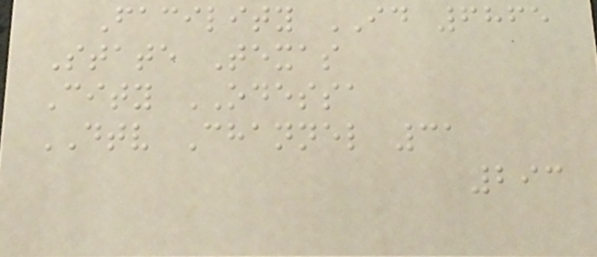Facility ID 6865
State Texas
City ODESSA
DTV Channel 31
293
